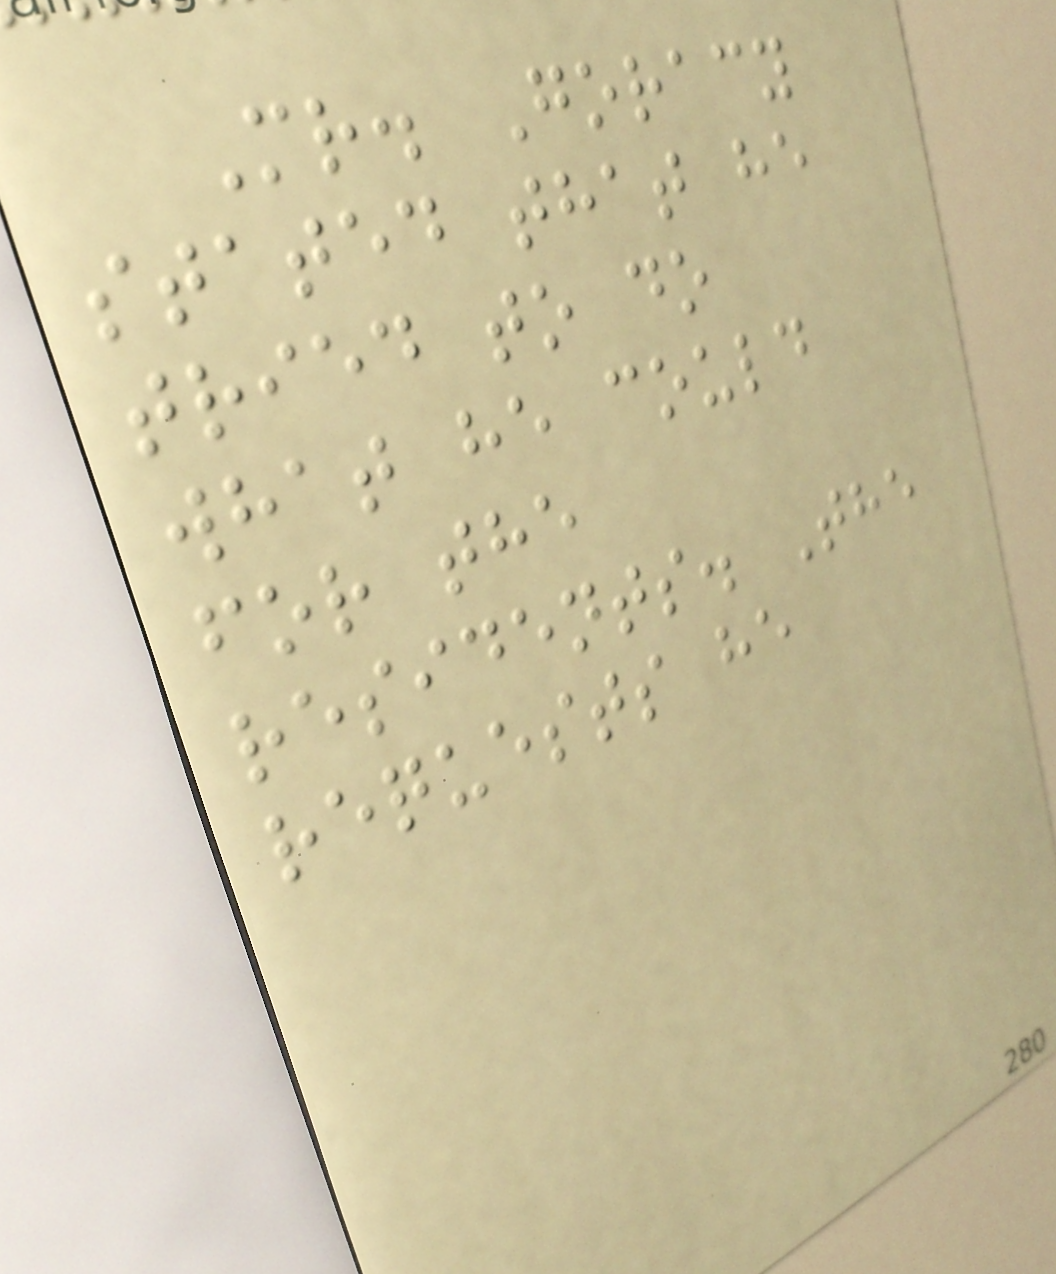Mr. Goracy
stated that he
tried to do
what he could
for the
residents. The
requests he
